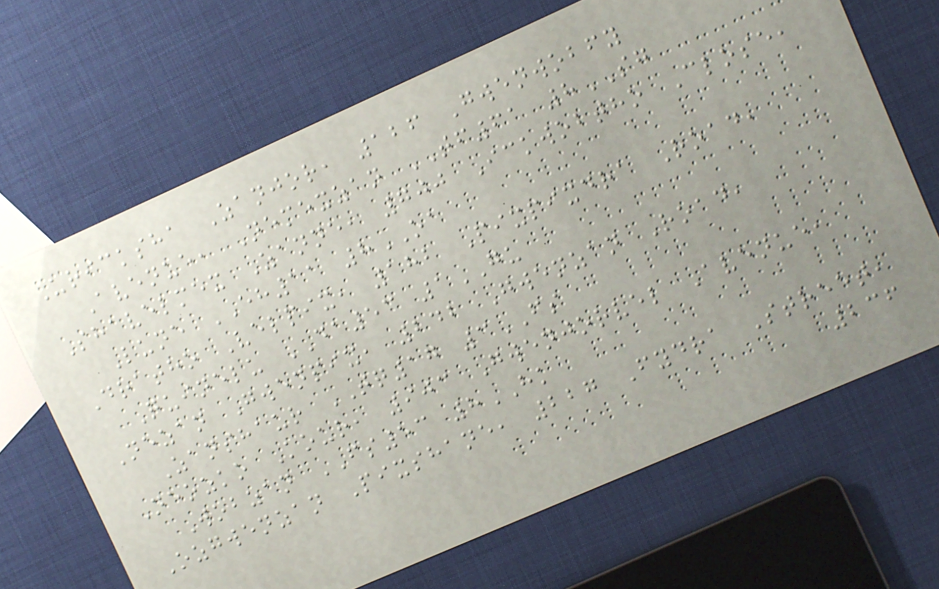Uricksha Zanjor, 126 Gwenwobfy
Avenue, Nemexzan TF61 8SG
Shavelmex Zanne, 700 Ickwobtho Close,
Lune EH11 8OA
Dratho Velpix, 182 Pixpixdra Road,
Quinelu DA53 1GU
Nezan Gwenpix, 242 Gwenzan Road,
Zanshaur TQ17 3FS
Neozko Kour, 903 Gwenjorvel Avenue,
Wobzan FS53 8HK
Ozgwenzan Pixshane, 227 Fydra Street,
236
